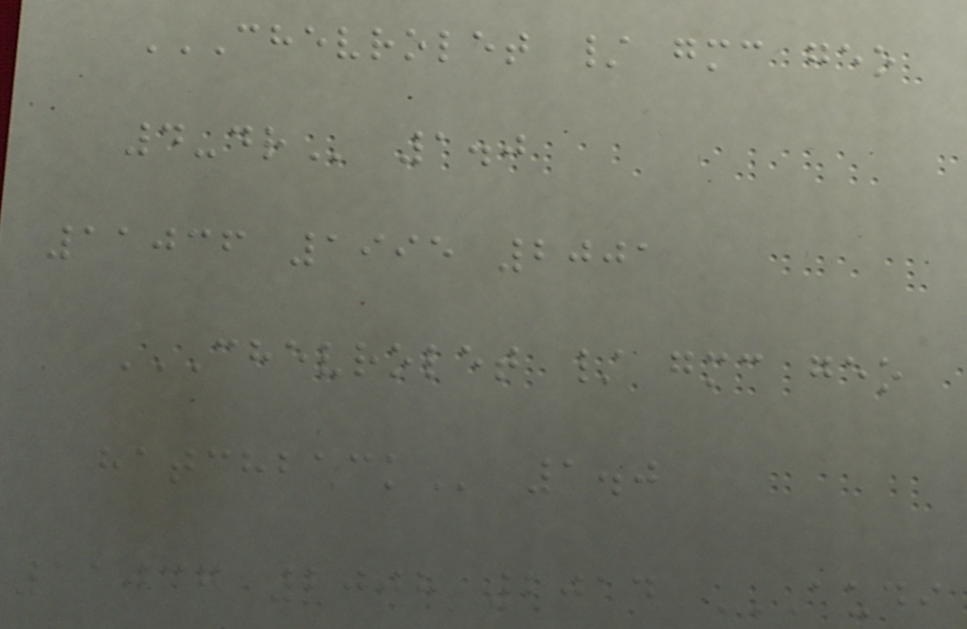CHEVROLET / GMC GEO
4-DR 1.0
11036 1995 2001
CHEVROLET / GMC GEO
HATCHBACK 1.0
11037 2008 2014 AUDI
